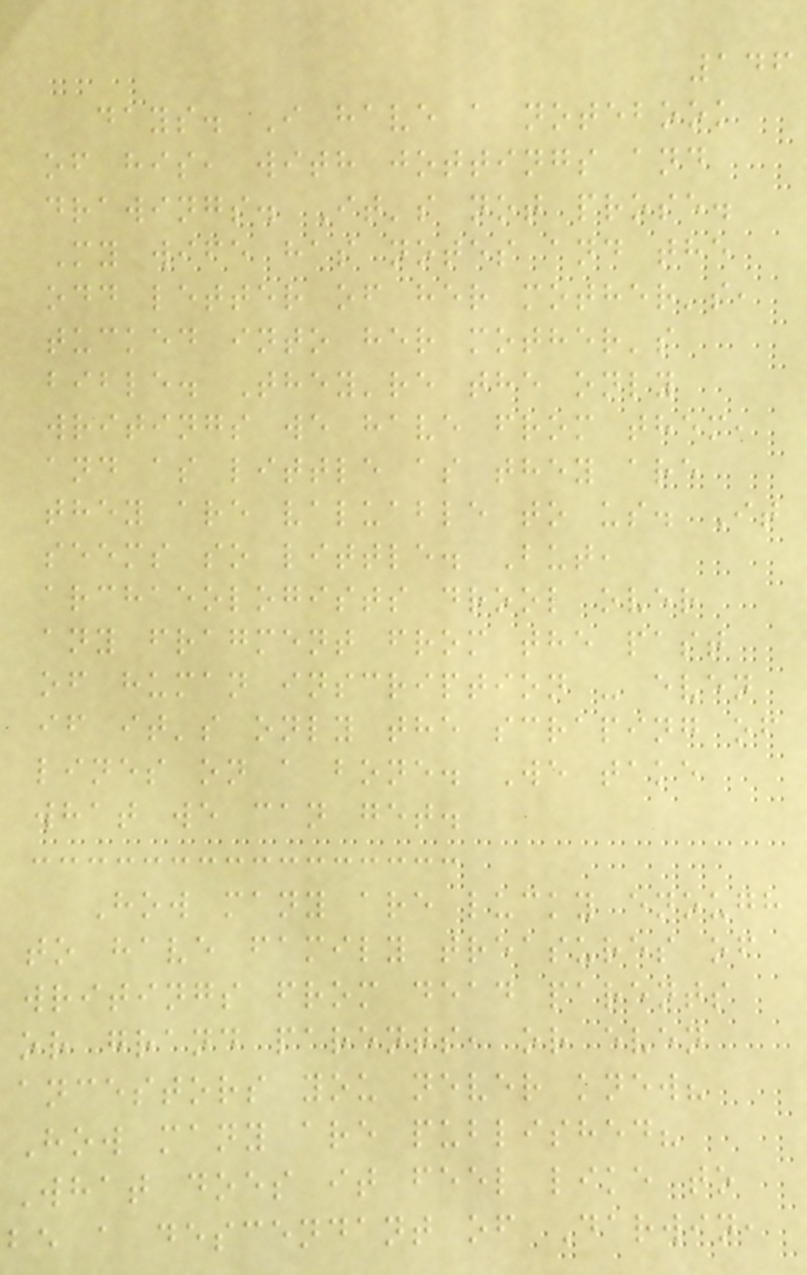146
days. I have a notebook
of his, with jottings and
drawings. It's not prose.
My wife has notes and the
odd letter of her mother's,
tucked into her mother's
bible. They're the only
writings we have from them,
and as little as they are
they are valuable to us. It
seems so little. But,
archaeologists drool over
any fragment from the past
of human inscription - even
if it's only the scraping of
lines on a bone. We take
what we can get.
How many are lucky enough
to have family treasures of
writings from dead parents
or grand parents, or even
ancestors you never knew?
How many are published?
What does it feel like to
be a descendant of Darwin,
